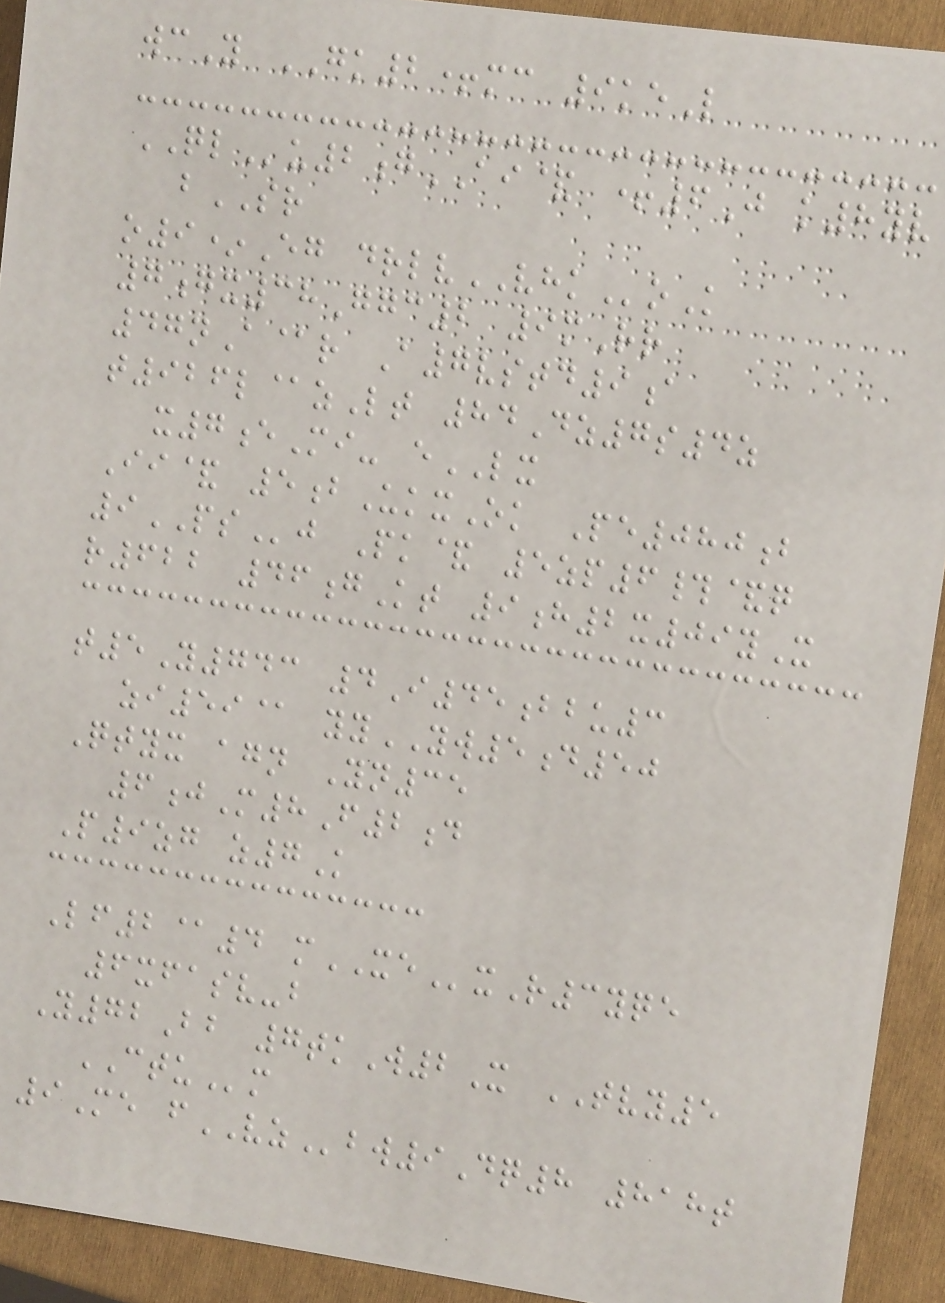wcY GK2+mc 9keL
QLu2gAI& +6J k8yv
bSR
o9*Eg drlvVHKoK
7gx38Ggc2 9mRr
47nA@r A7vstd9a
t926l@zLt 84Dz7s4z
x7eMi- eLX
Ii& 5bUkxOk Pe080b
9PSj Pk& 5zp6#&q
r622 46gKt 9h2x09yX
t5Y743 4I45bbu3
zi59@ yyYW5d50
Qtyx agn Yn35
6jM8F2d
P9zg z7K
Lf2@4 mXExR3yqe
6xfasv-b
Y72Bb 7tkW2X TVY5
CTUm
9Me fVZbw9Dq8 818t
